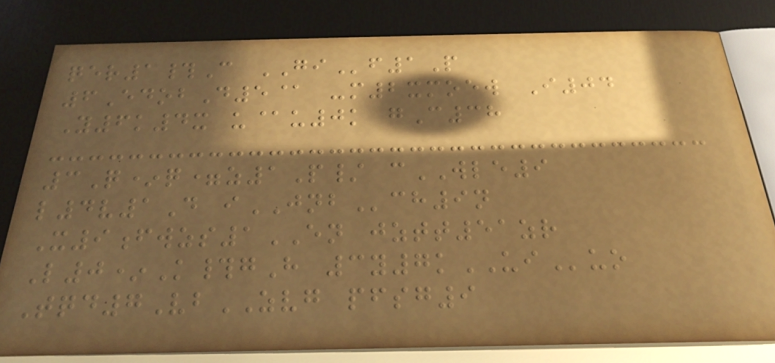qer1#C GIf1P
6EdobD5@ -m2xmoew I04
Y6k4x u@u0k gC38
3Q*q=z1P/ cWLE9
l4v1D iJNBch9n
X9fwzs1EN jztt51zr
L0*K#gH 3y7kUIuo
Tqd7VbZVG pfsg9
